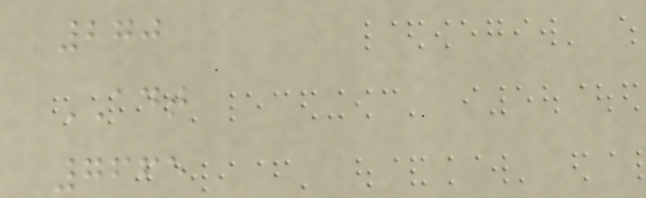270
ADT
7665
